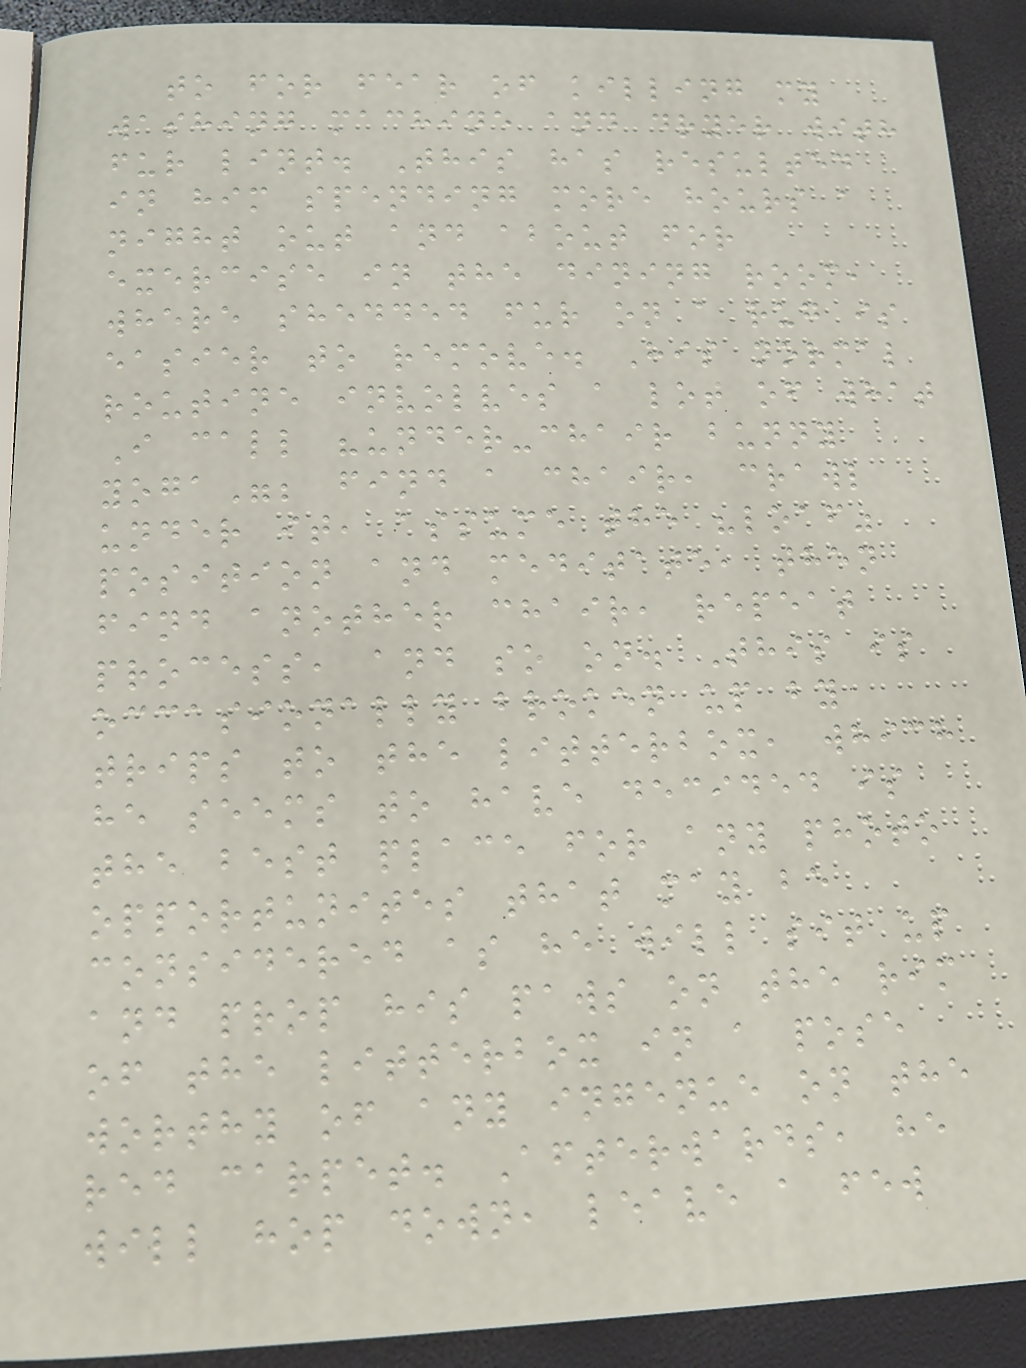to for fear of killing my
washing machine and dryer with
fur lint. This has resulted
in him spending more hours a
night out and about for
exercise in the dining room,
where shedded fur on a rug is
easier to remove. His normal
routine involves a lot of what
I call "under-chair bunny
yoga"; find a chair, crawl
under it, assume the "loaf"
position and meditate, then
find another chair, repeat
process, and so on. This is
occasionally broken up by
trips to the litterbox, which
he seems to have decided is
the best place for any photo
opportunites that may be
considered as he will sit up
and prop his paws on the rim
of the litterbox in a pose
worthy of any ingenue on the
red carpet. Afterwards, he
will hop down, leave a few
